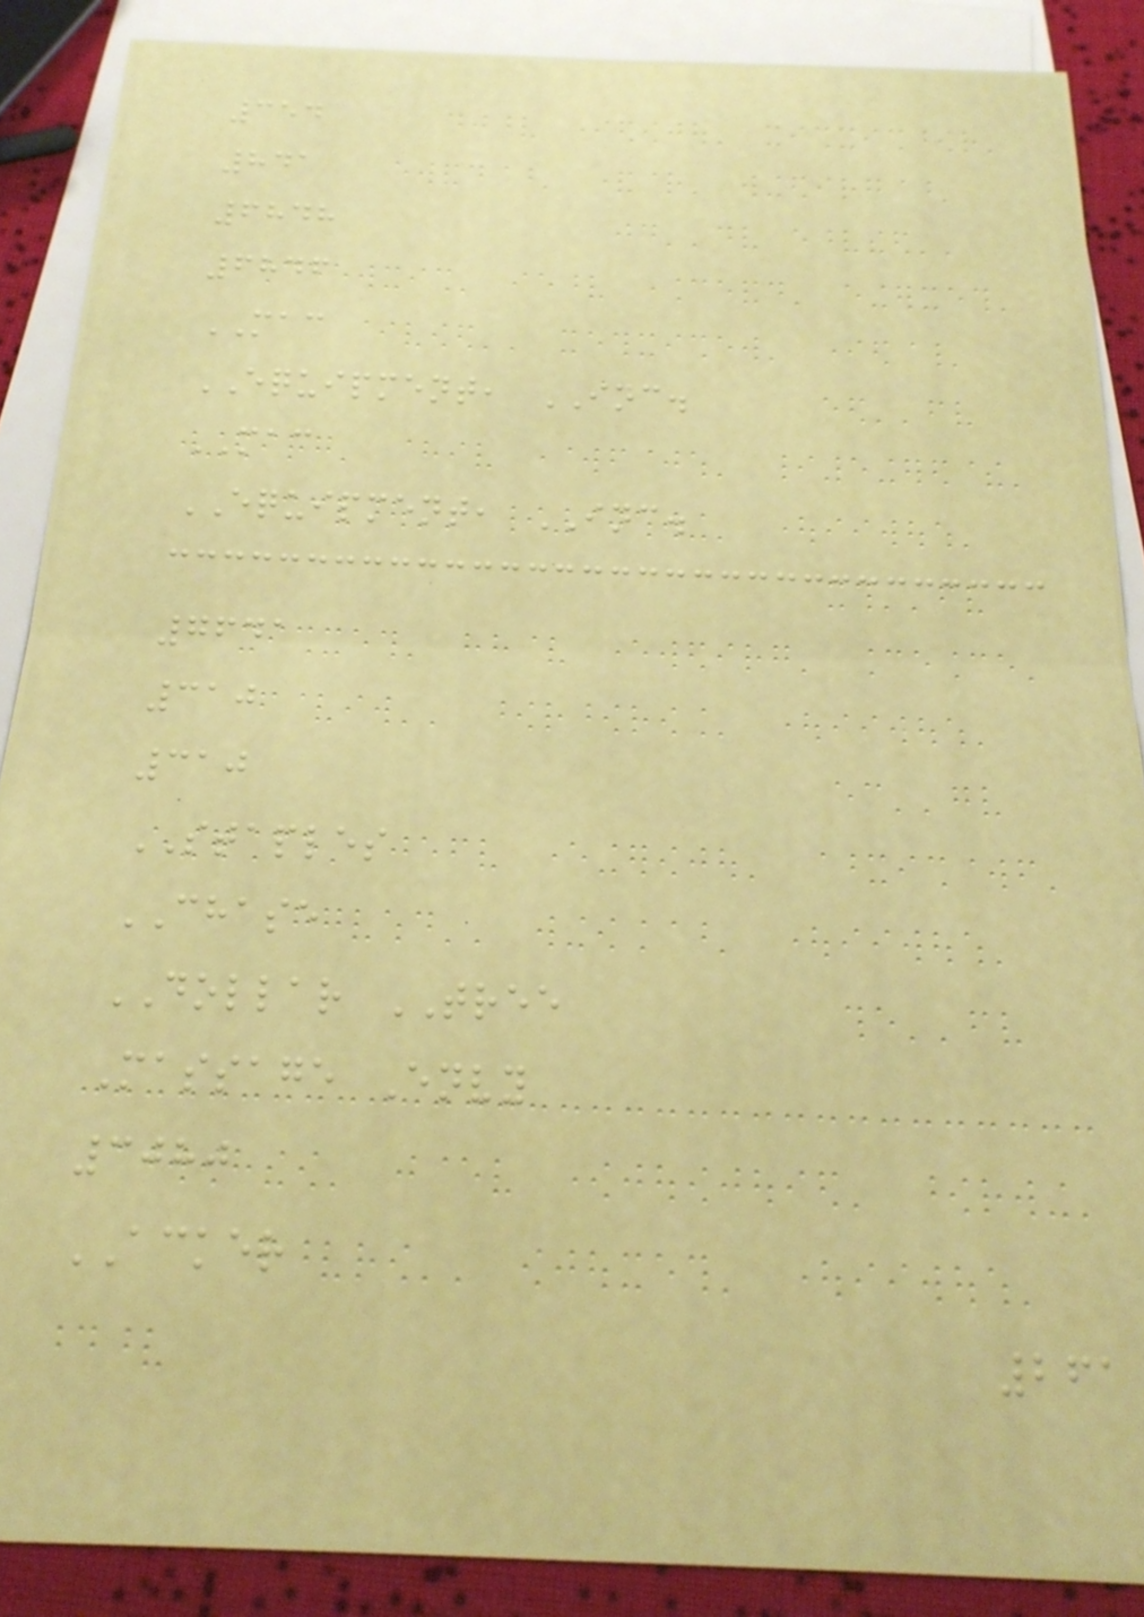354
841
6848
6846
MAC
EQUIPMENT, INC.
MAC
EQUIPMENT, INC.
7641
310
310
STAPLES
CHASE
DOLLAR TREE
Massage Envy
3080
ACKER
261
